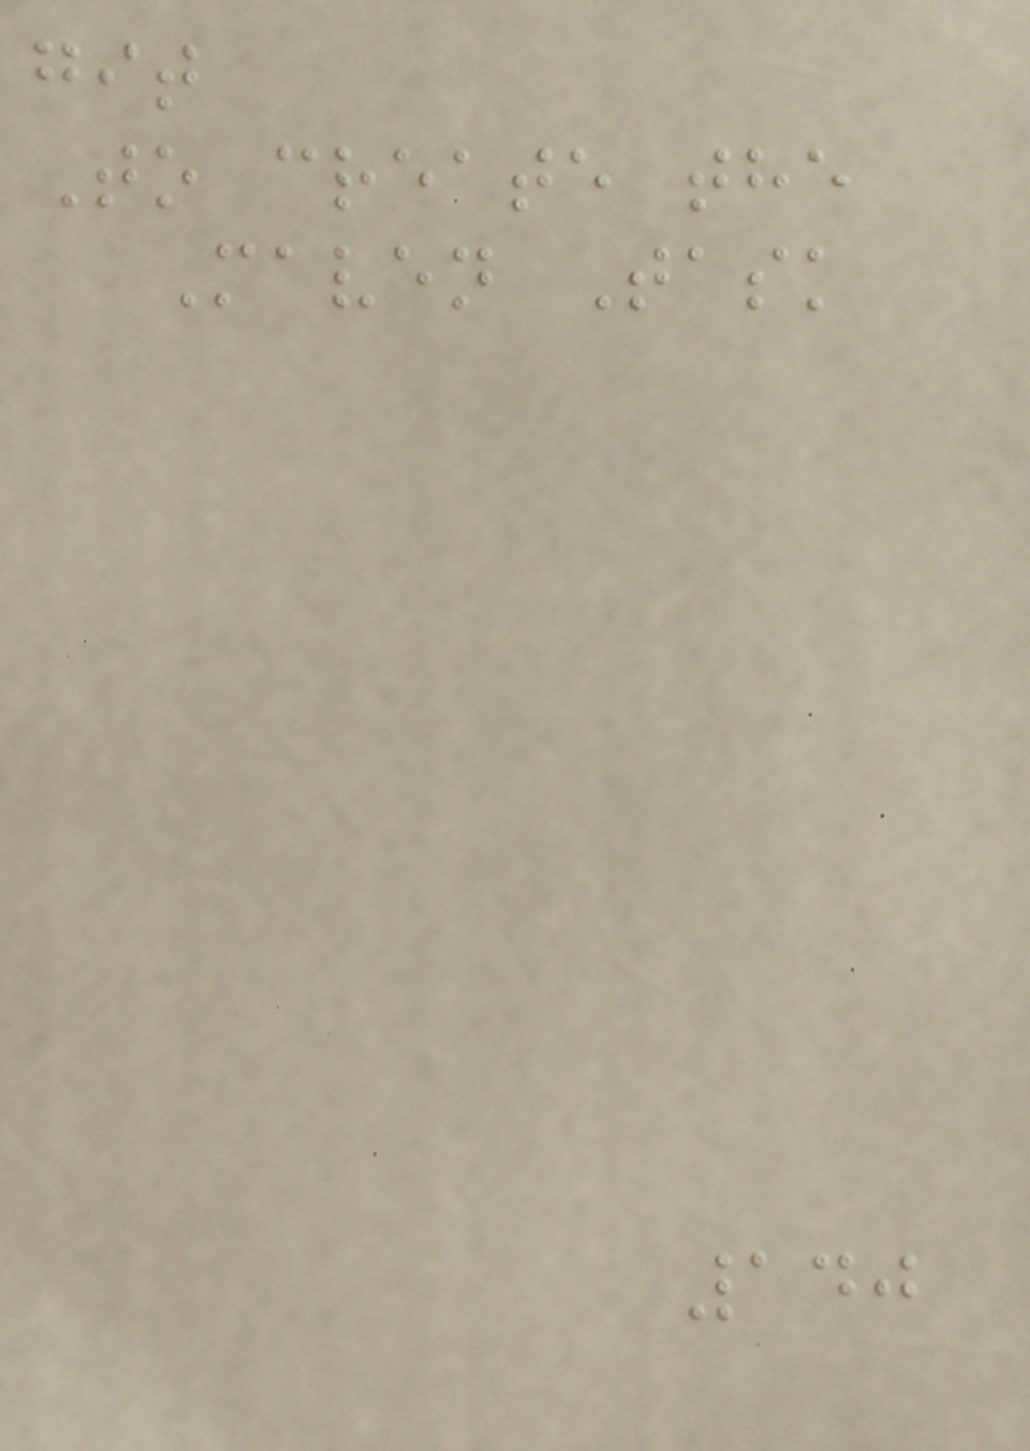git
To create the
Maven Task
140
